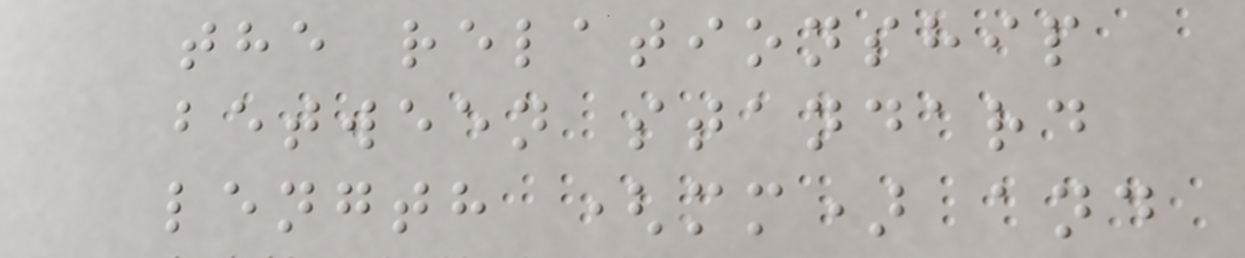the relationship
between standard
length (mm) and
